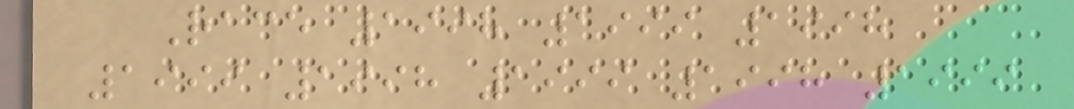Race 1998 1999 1998
1999 1998 1999 1998 1999
